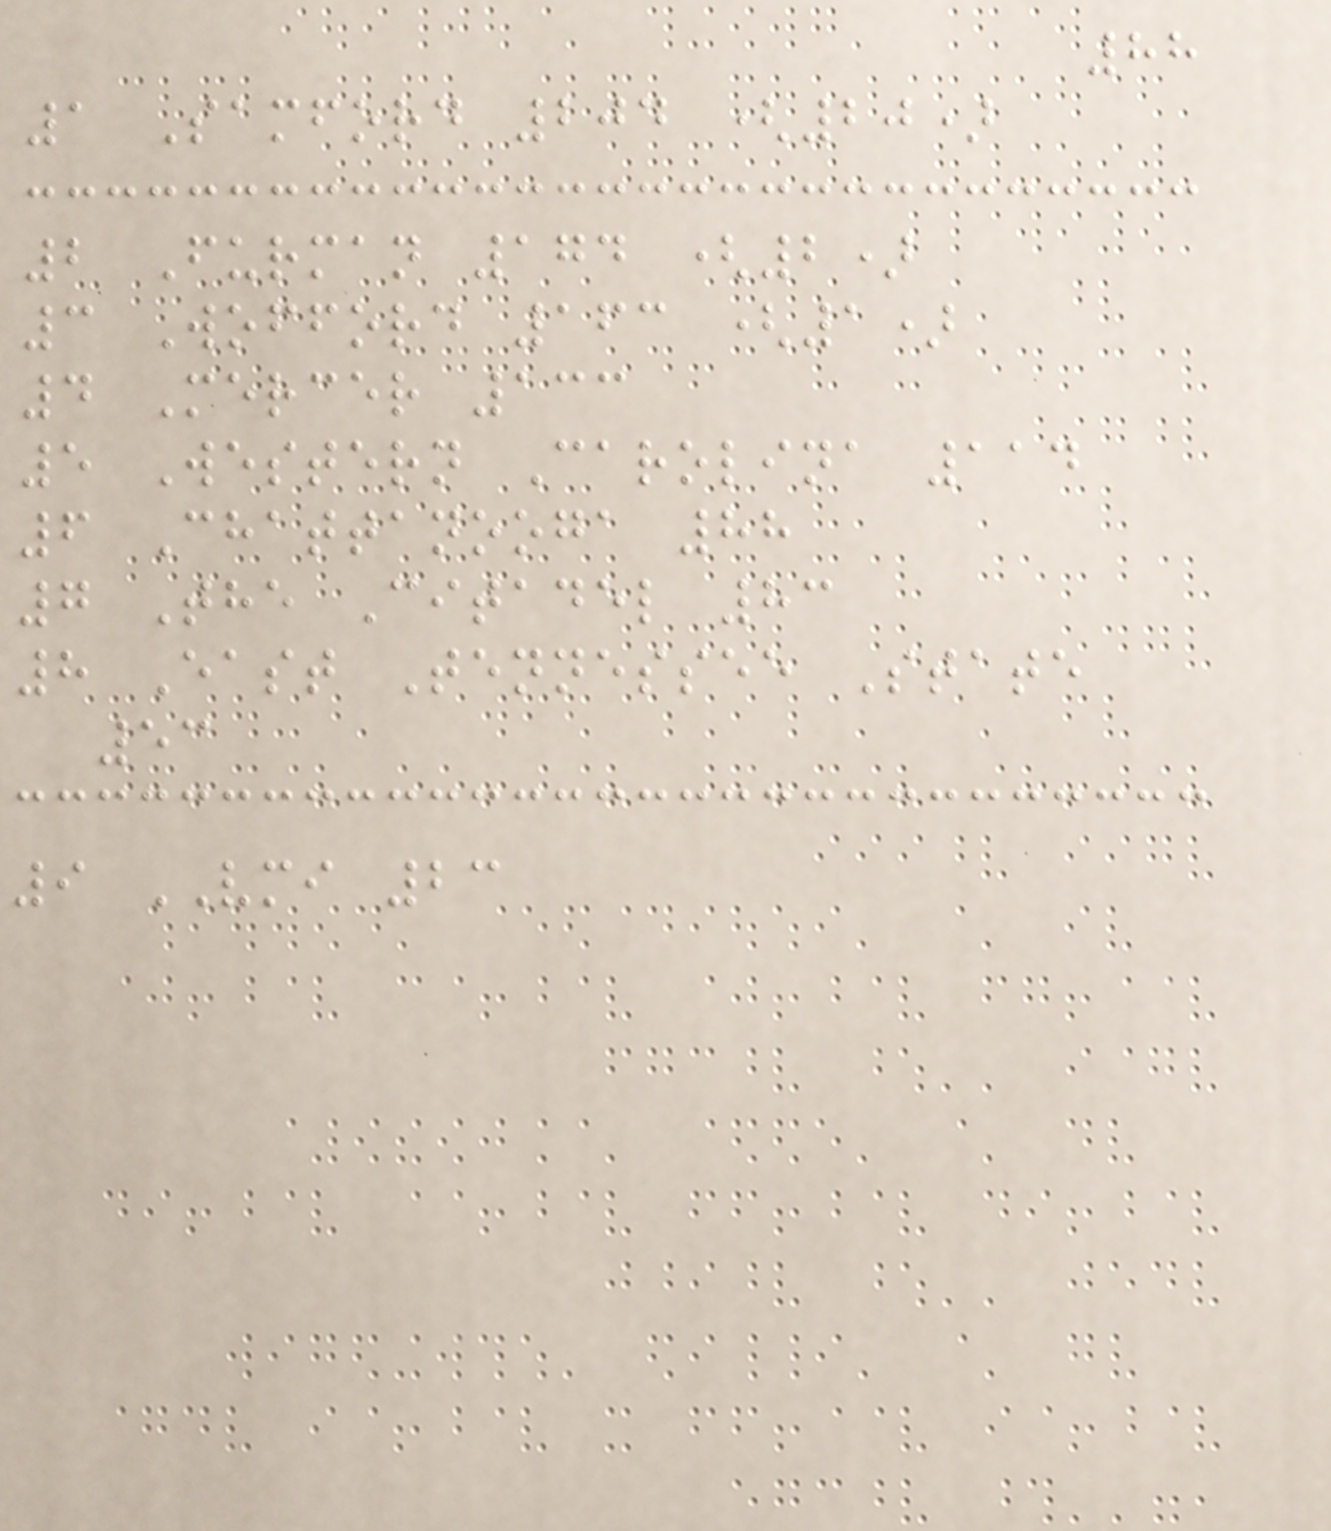88
1 Samford 204 (20)
2 Furman 174 (2)
3 Wofford 163 (1)
4 Mercer 133
5 Western Carolina 114
6 Chattanooga 88
7 The Citadel 83
8 East Tennessee State
53
9 VMI 23
